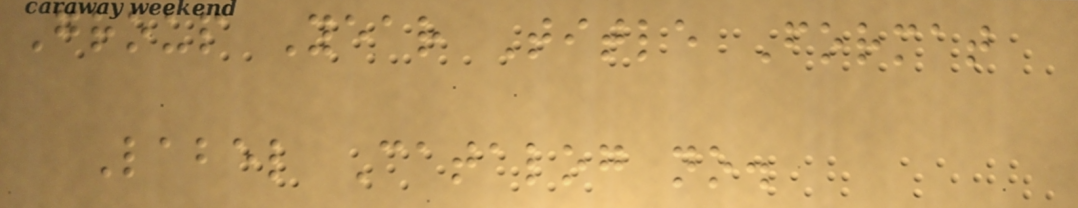Group Year Title Format
Label Catalog no.
